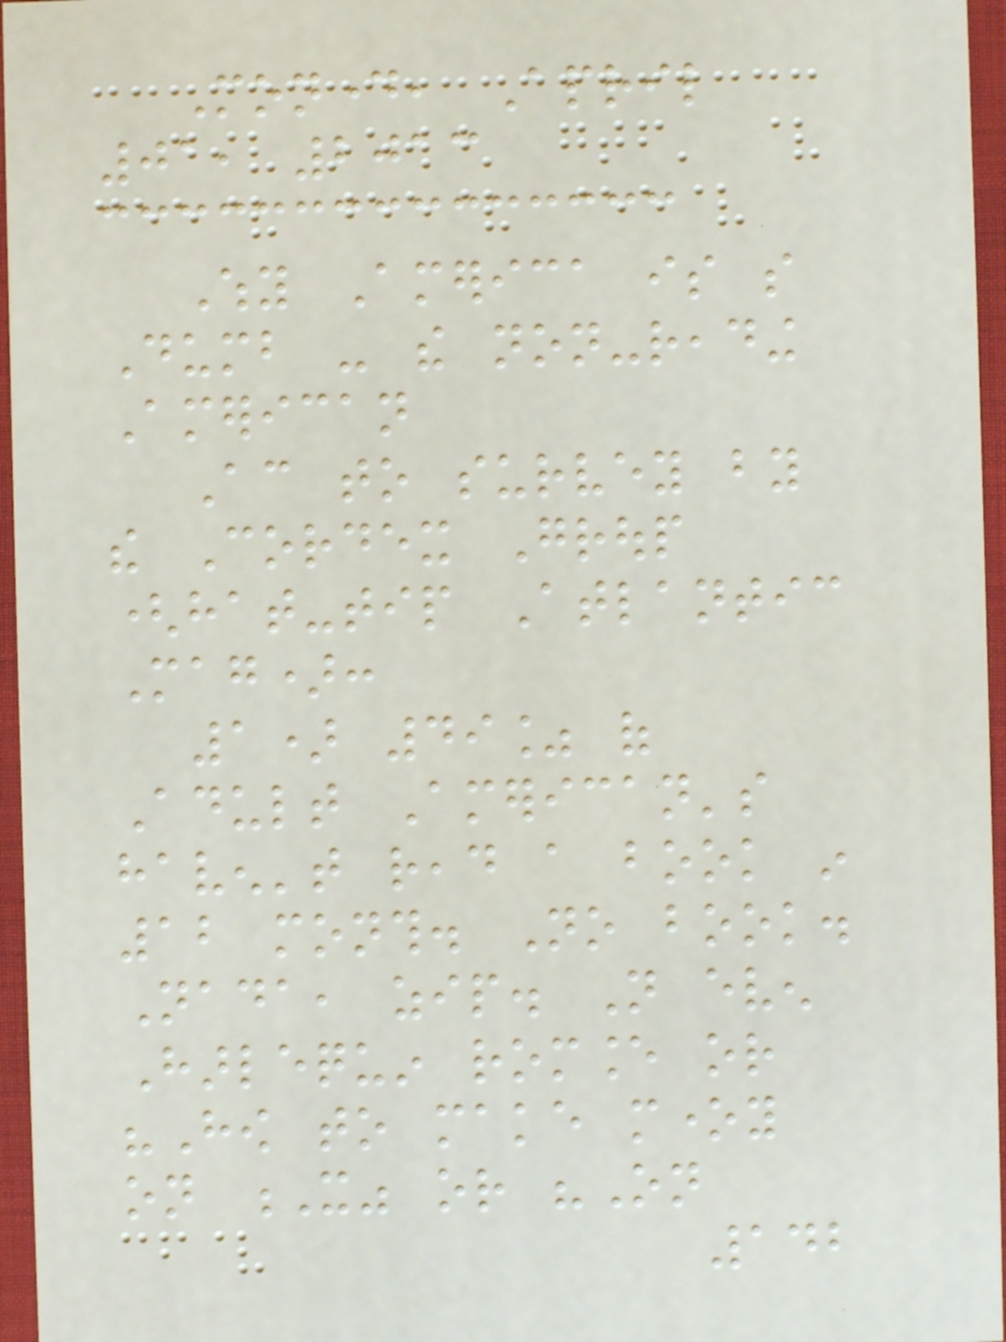Monday, April
01, 2013
Why America is so
Dumb - the non-reading
American
According to survey by
the Cordex Group
(hat-tip Atlantic
Mag):
1) 49% of
Adult American's
haven't read a book in
12 month. No book.
Nada, zip. Not even
Harlequin romance or
"How to make money
on X" or "On
142
